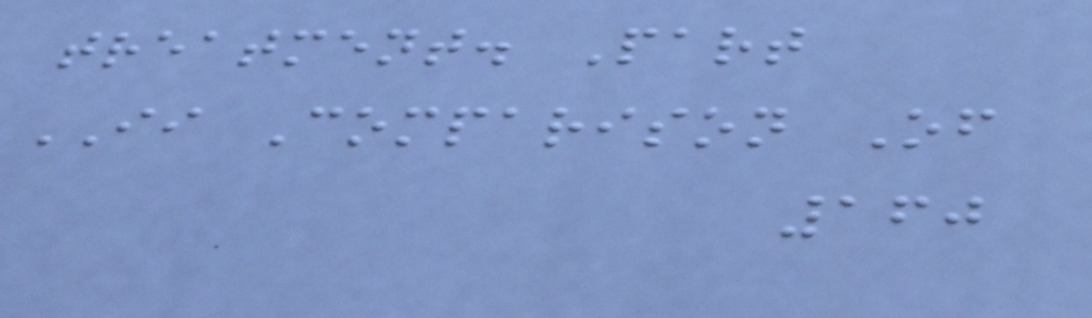treatment. Part
II Comparison Of
160
